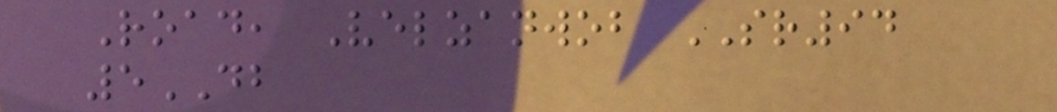Road, Velzanwob SR94
5DB
